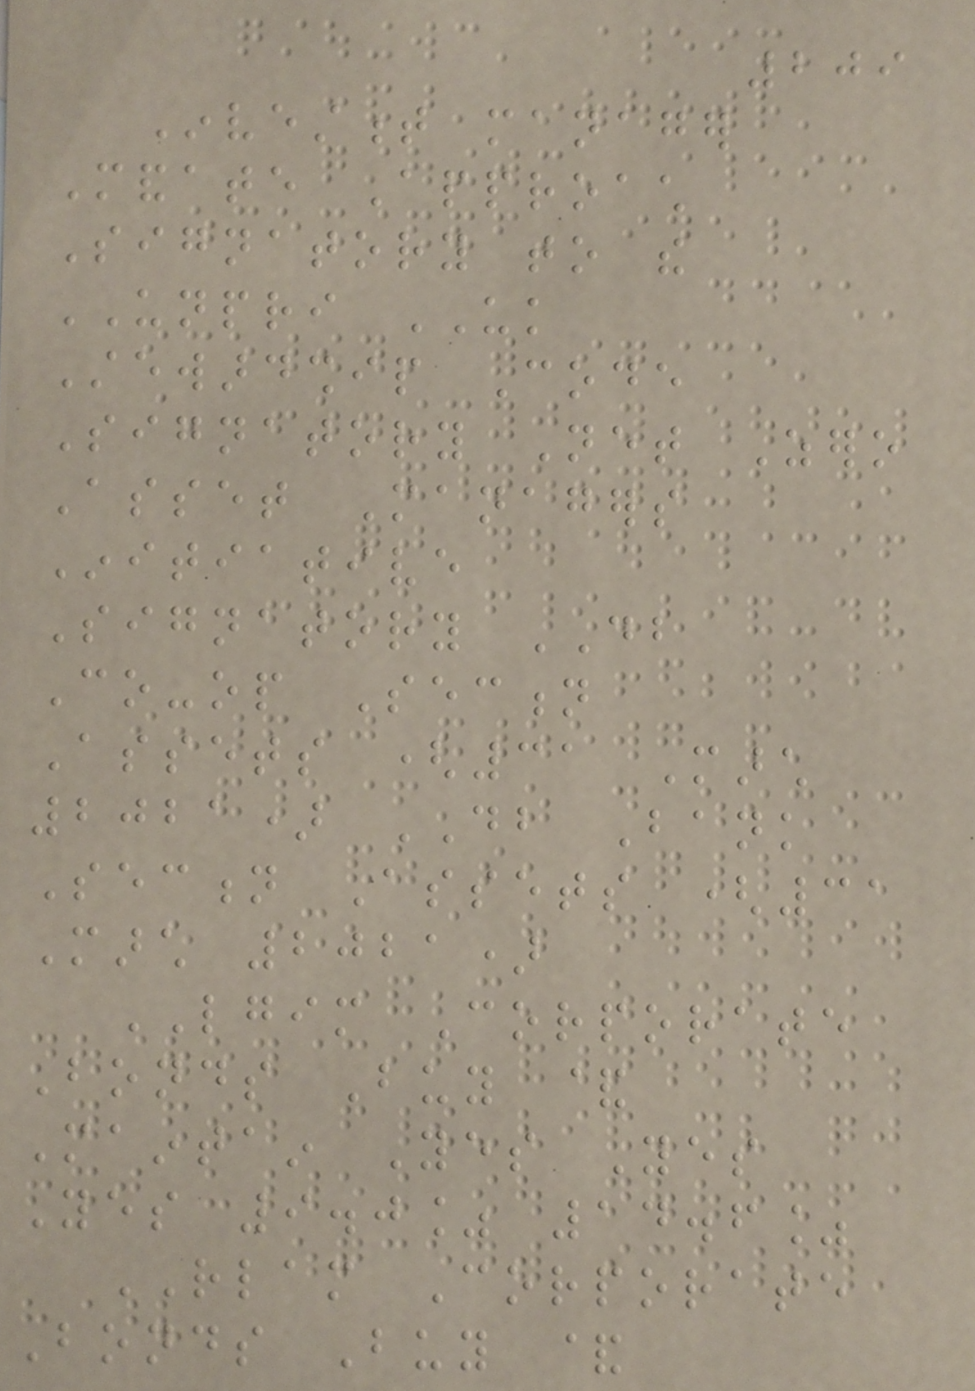209
Investment manager
Mandate Approach
Signatory to the
UNPRI UK
Stewardship Code
Signatory Net Zero
Asset Managers
Initiative
Signatory DB
Co-op Section
Assets (31 March
2021) DB Bank
Section Assets (31
March 2021)
LGIM Corporate
Bonds Buy &
Maintain Yes Yes
Yes 9.0% 14.6%
RLAM Corporate
Bonds Buy &
